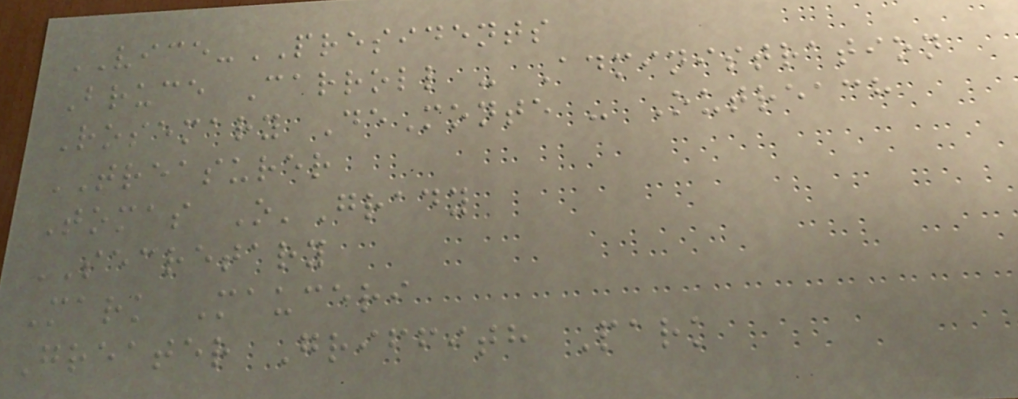VICE-PRESIDENTS
Bruce Carroll - Administration
Rosemary DeMonte - Outreach
TREASURER
Tomas O'Grady
SECRETARY
Mark Mauceri
Greater Griffith Park
